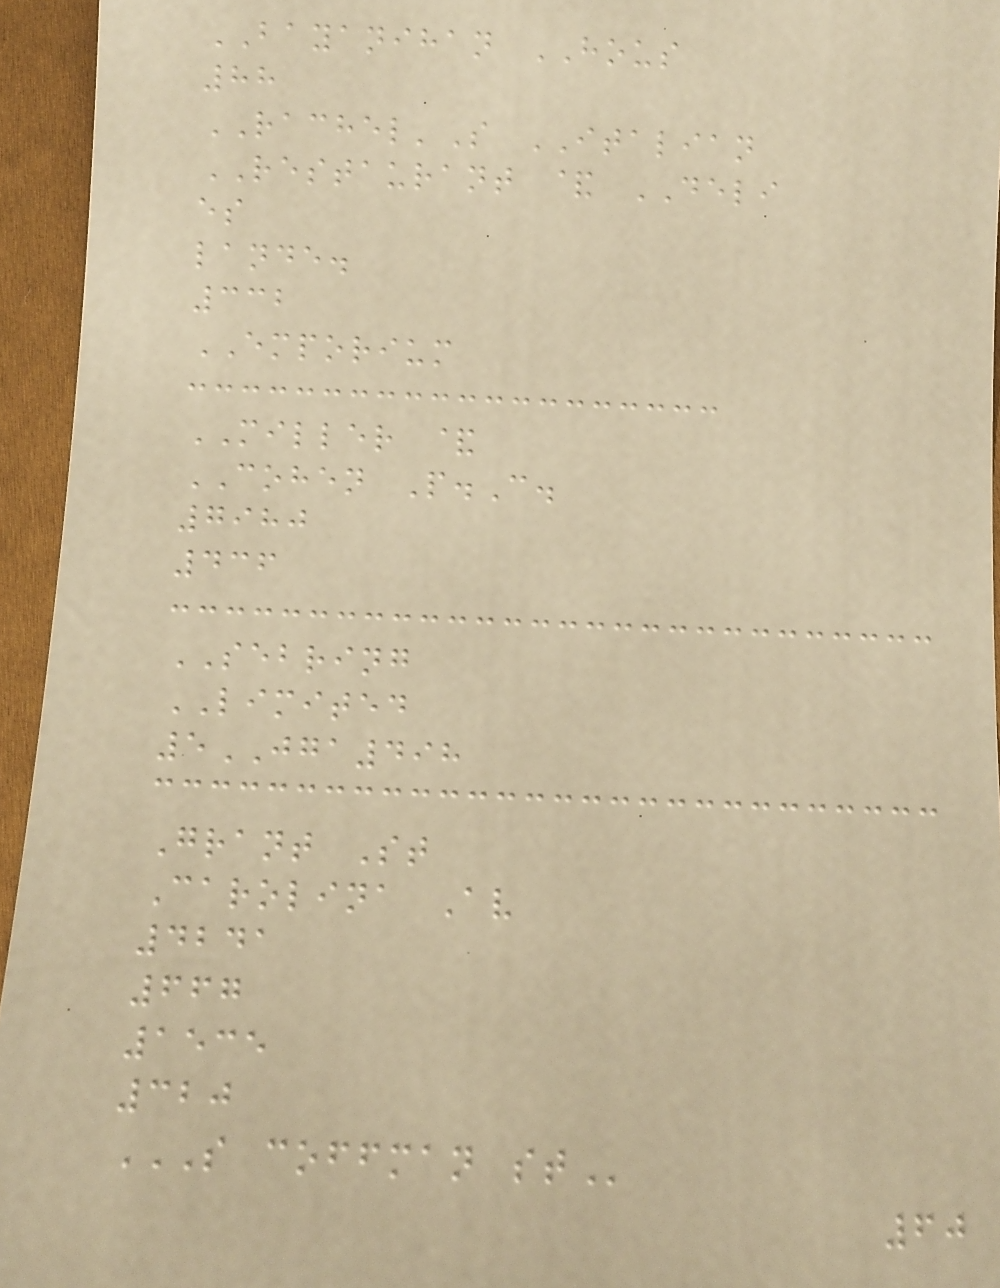BAYANIHAN HOUS
88
RACHEL'S ITALIAN
RESTAURANT & DELI
es
lande.
332
EMPORIUM
MILLER &
COHEN P.C.
7980
436
SEBRING
LIMITED
5JGA498
Grant St
Carolina Av
4241
667
1535
320
S COFFMAN ST
60
